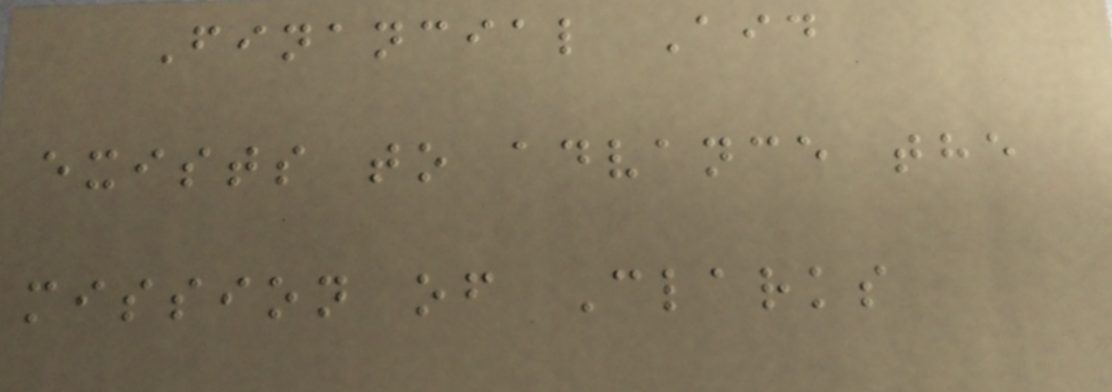Financial Aid
exists to advance the
mission of Clarks
